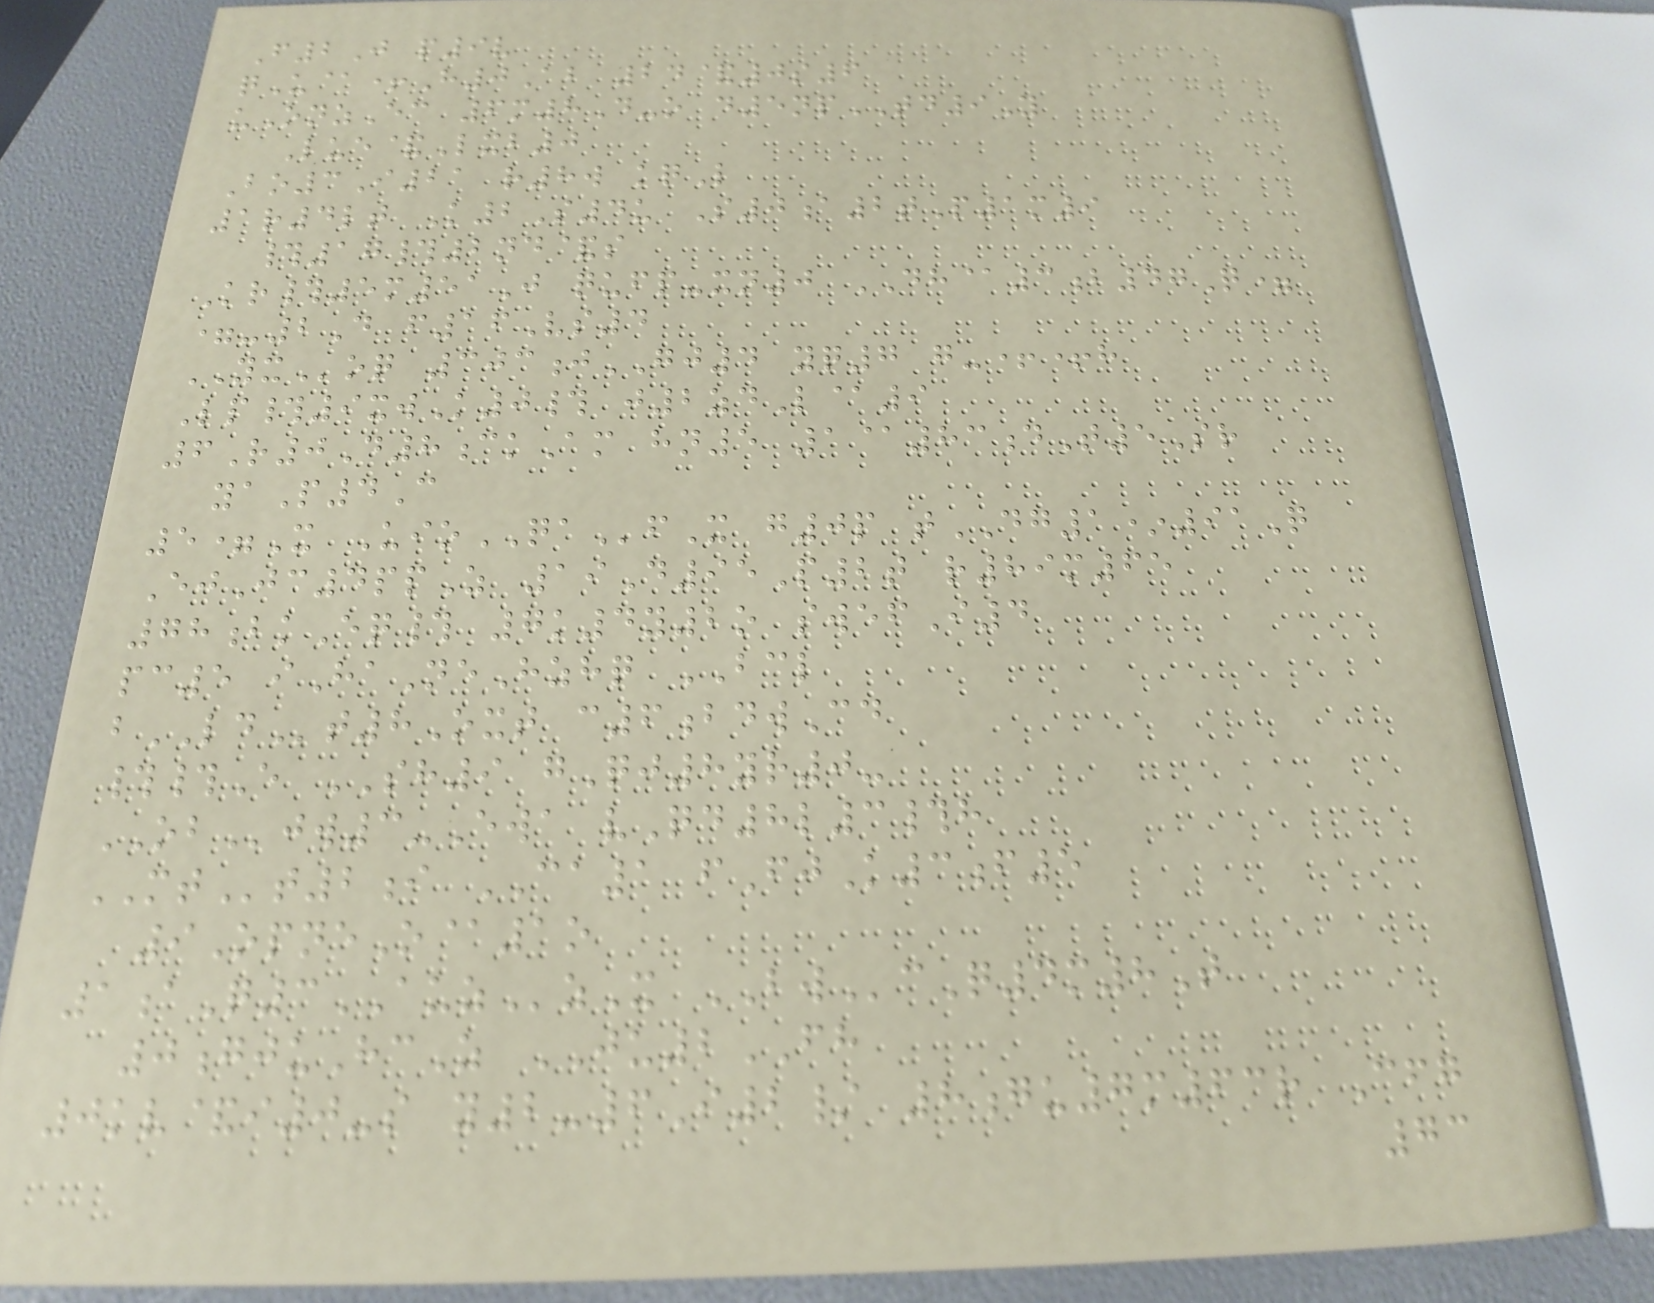F2J p9v
qU@+H0Ab 24&0s6
uOnzEc 6m8D-o d5npTD9Y
Lue&Lxb0
Bo3I21 r8w kqL
1r4lt K2S4u S0a2tP1m9
#17#2nd&s
Kr#5m51J qufp-xn0 DH@3b47Q=
=-2D f16Vs4
YXoq 303jGJ4 yq7 g-++h
Lp#9xwK0# j2zdL@9
6R0D8ckAm hn5 1@83dT5Sr
yaP4C
5=X UioQAfX g0p tDG1*91Q
EjJc4ppZ 19D95P2t r89m65
78bkEq# 7k4y2o swefI4
pc5 iHaNeHzhq BCL
bLDt8Oxt c6bdwCd
##E SH9 gQj8yr0-
OBjw3-Ewa vQd8l3#h
MTt2i CA1 fFjK3f5
9OpneO@1o
1aQ3AUZzX BWcQ4m8T
0gjuHcZ JU2FH
0kv&i0-s y2-6I2/ 8gu7m63r Cfg
73
